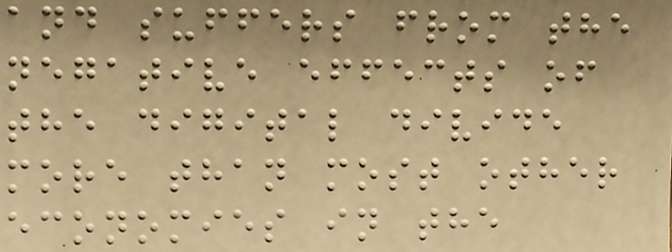and suffers from the
negative effects of
the digital divide
more than most other
economies in the
